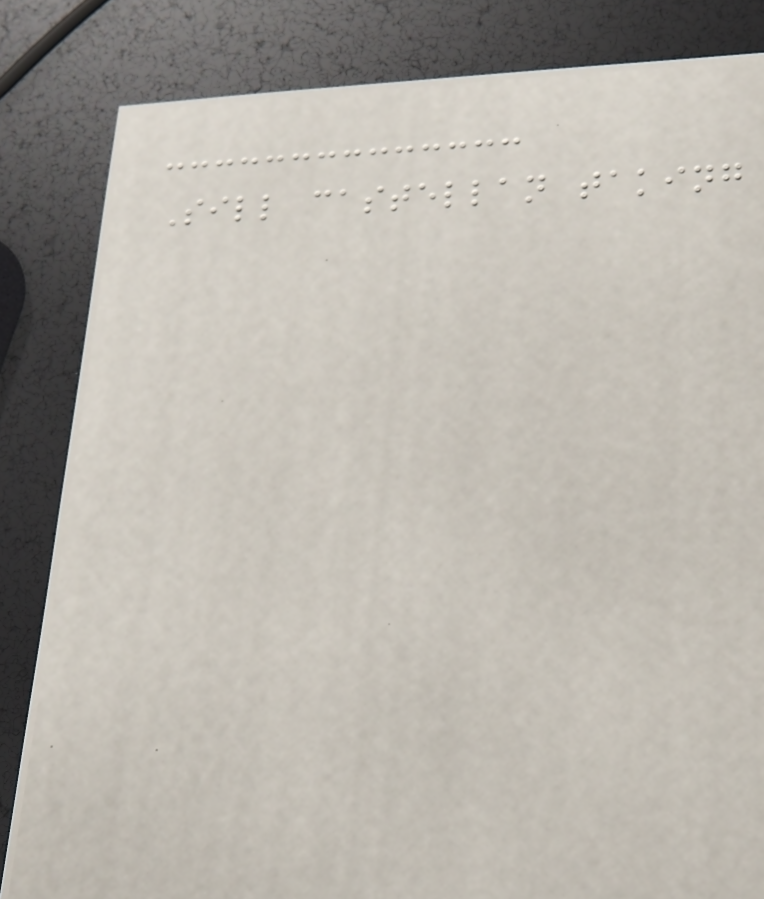Sill castellan taking
